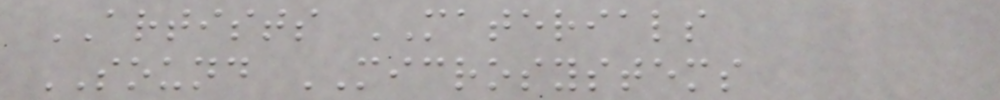ARTISTS MATERIALS
SOUND MICROSYSTEMS
